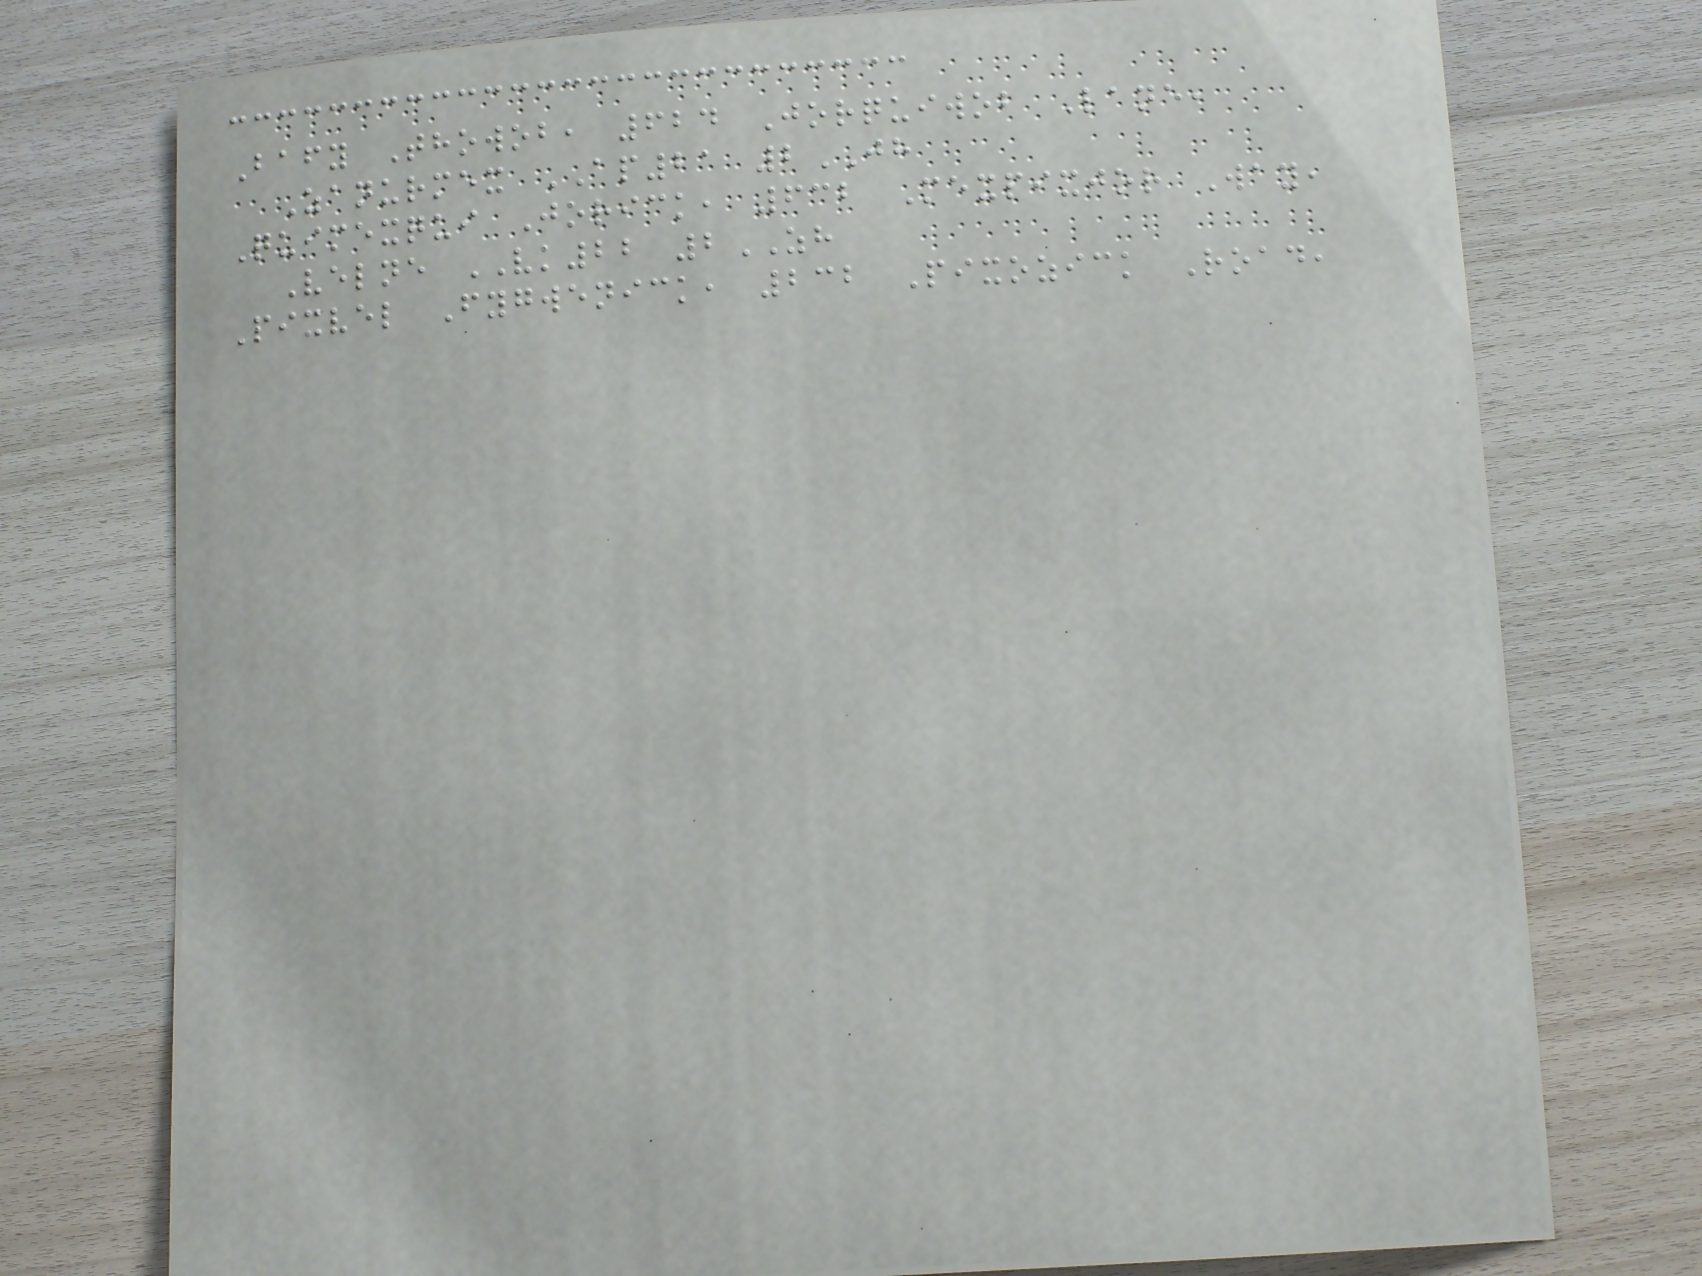Bafy Thowob, 624 Jorquiwob Lane,
Zanurmex AP21 2JH
Quimexqui Jorick, 632 Mexpixjor Way,
Velne VK22 2ZH
Pixvel Fygwenick, 232 Pixozick Road,
